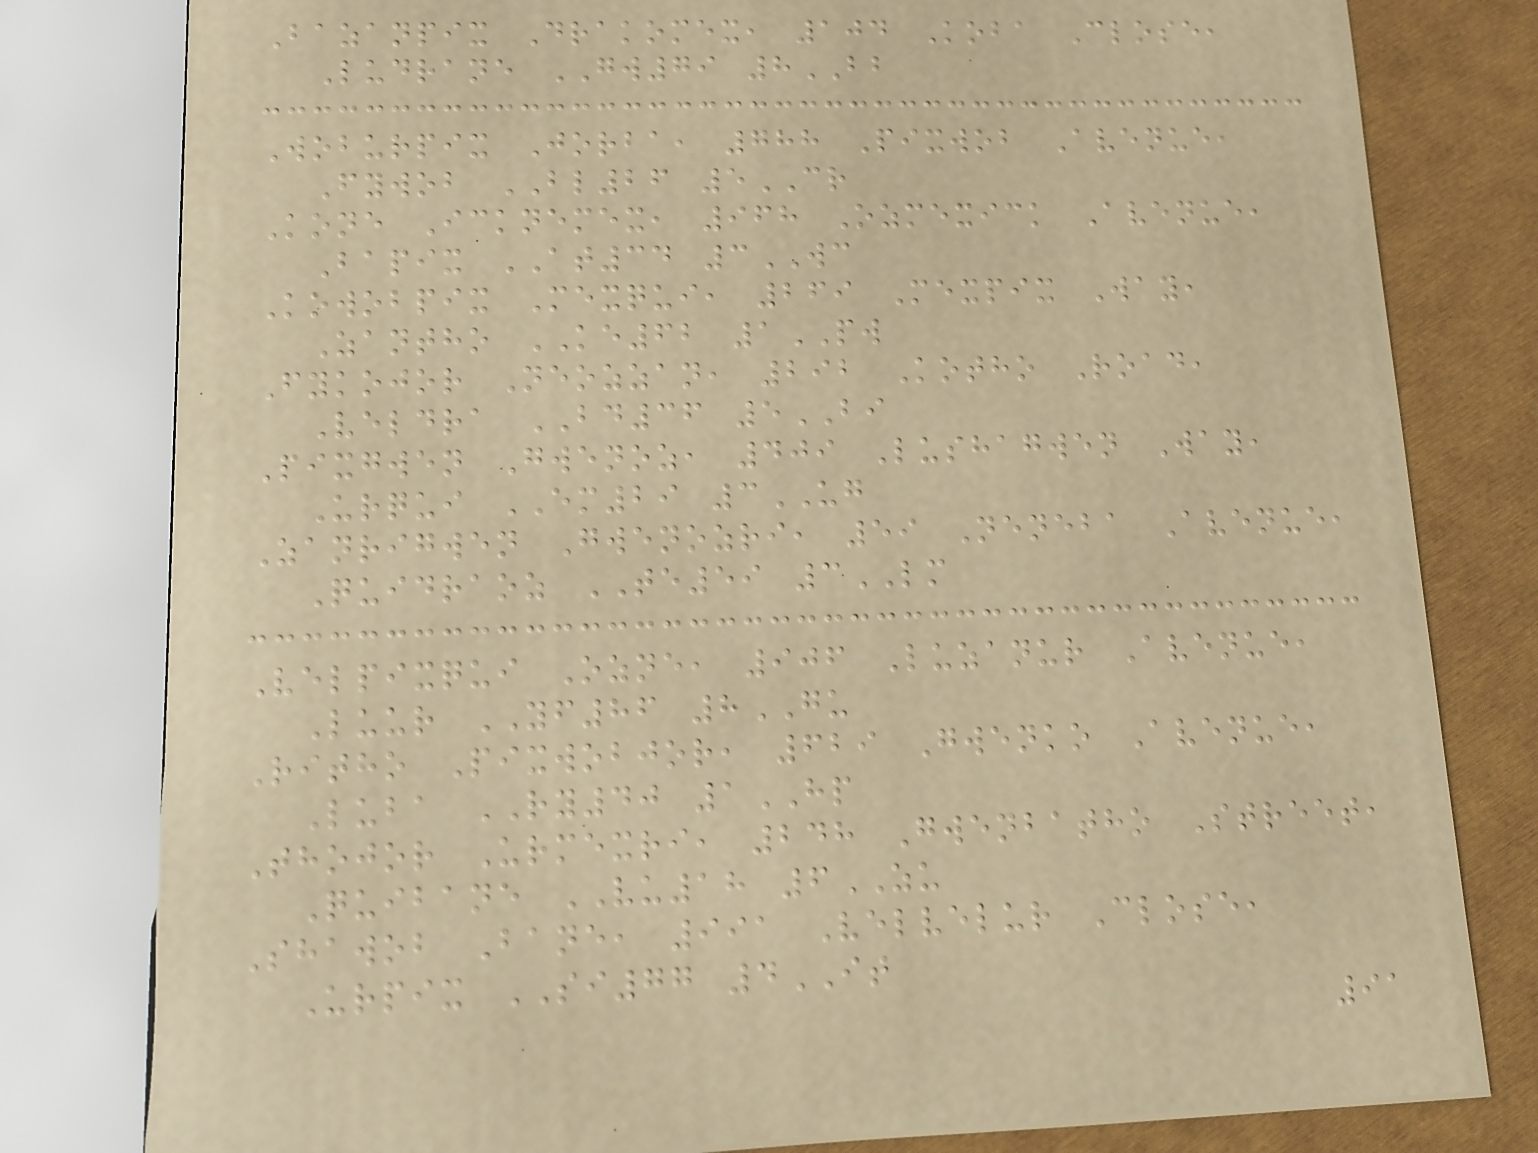Bazanpix Drakomex, 104 Koba Close,
Ludrane GW79 8BB
Woburpix Jorba, 788 Pixwob Avenue,
Fywob BL26 5CR
Kone Icknemex, 968 Ozmexick Avenue,
Bapix AT34 3WC
Kowobpix Mexqui, 269 Mexpix Way,
Zantho KE62 1PW
Fykojor Neozzan, 292 Kotho Road,
Veldra BD36 5BI
Pixgwen Gwenoz, 409 Lushagwen Way,
Urqui EM29 3UG
Zanrigwen Gwenozri, 59 Neneba Avenue,
Quidraoz TE59 3LM
Velpixqui Ozne, 906 Luzanur Avenue,
Luur YF86 8GU
Ritho Pixwobjor, 629 Gwenko Avenue,
Luba RY40 1HP
Thojor Urmexri, 248 Gwenbatho Street,
Quibane VU18 6ZU
Shawob Bane, 991 Velvelur Close,
Urpix SI77 4IT
91
